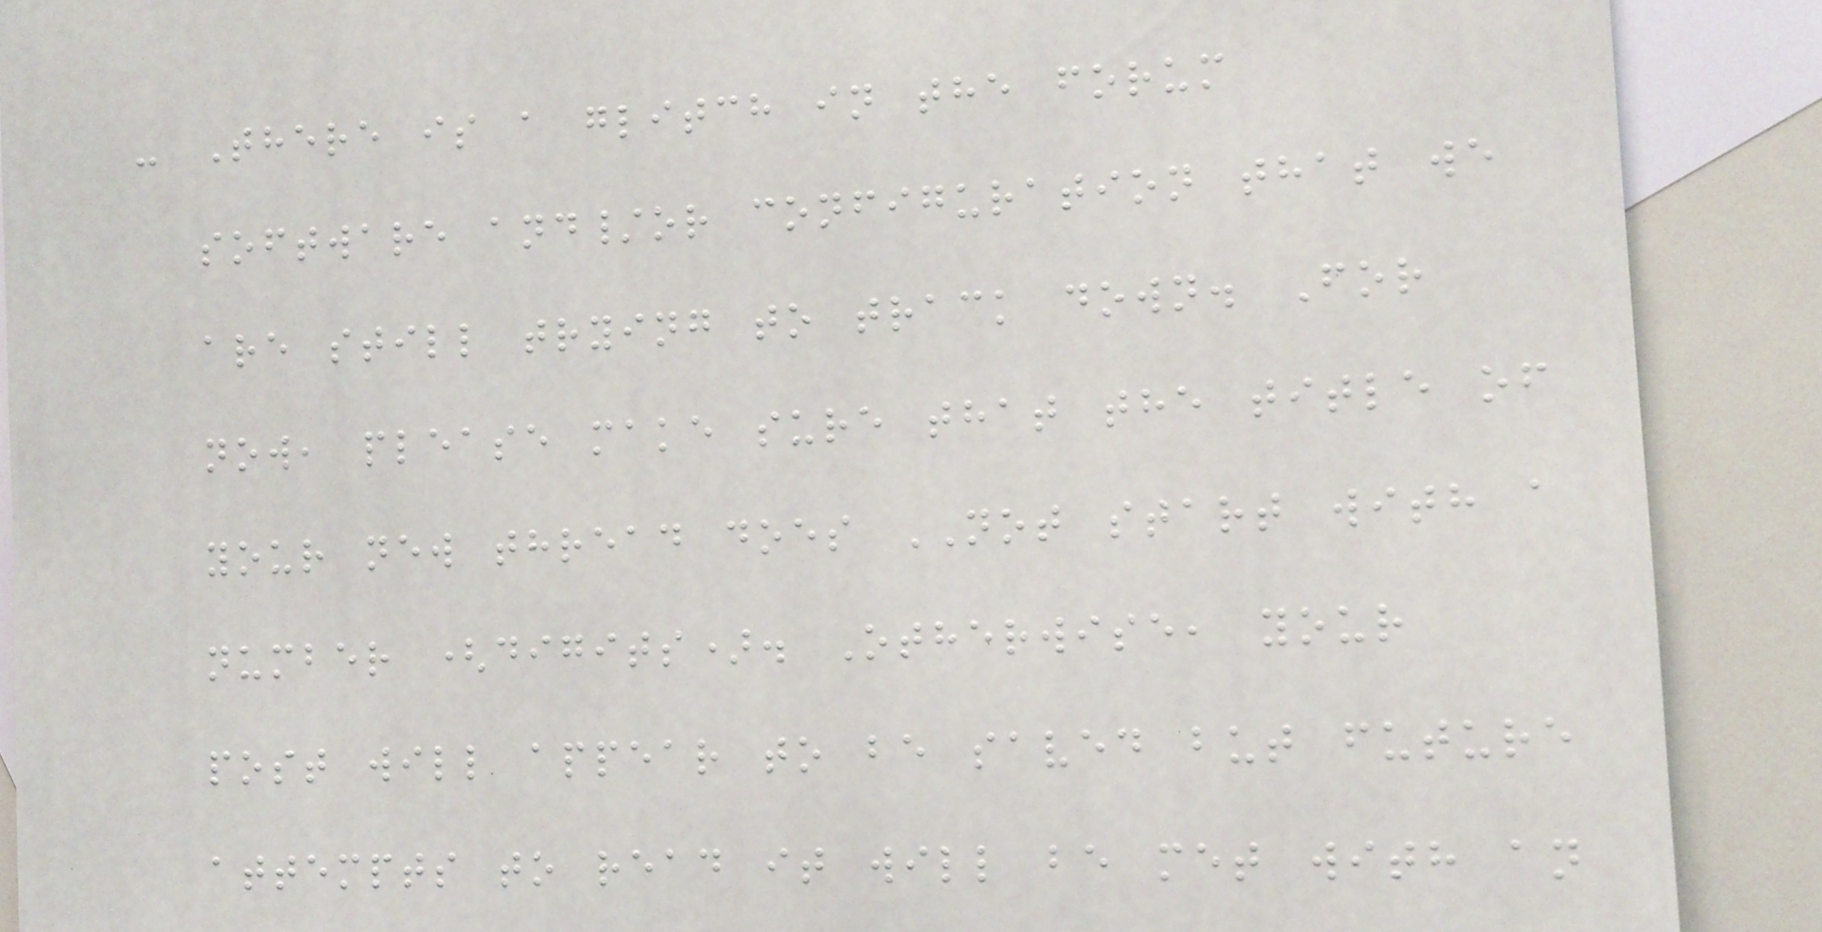- There is a glitch in the forum
software and/or configuration that we
are still trying to track down. For
now, please make sure that the title of
your new thread does NOT start with a
number (digits). Otherwise, your
post will appear to be saved but future
attempts to read it will be met with an
